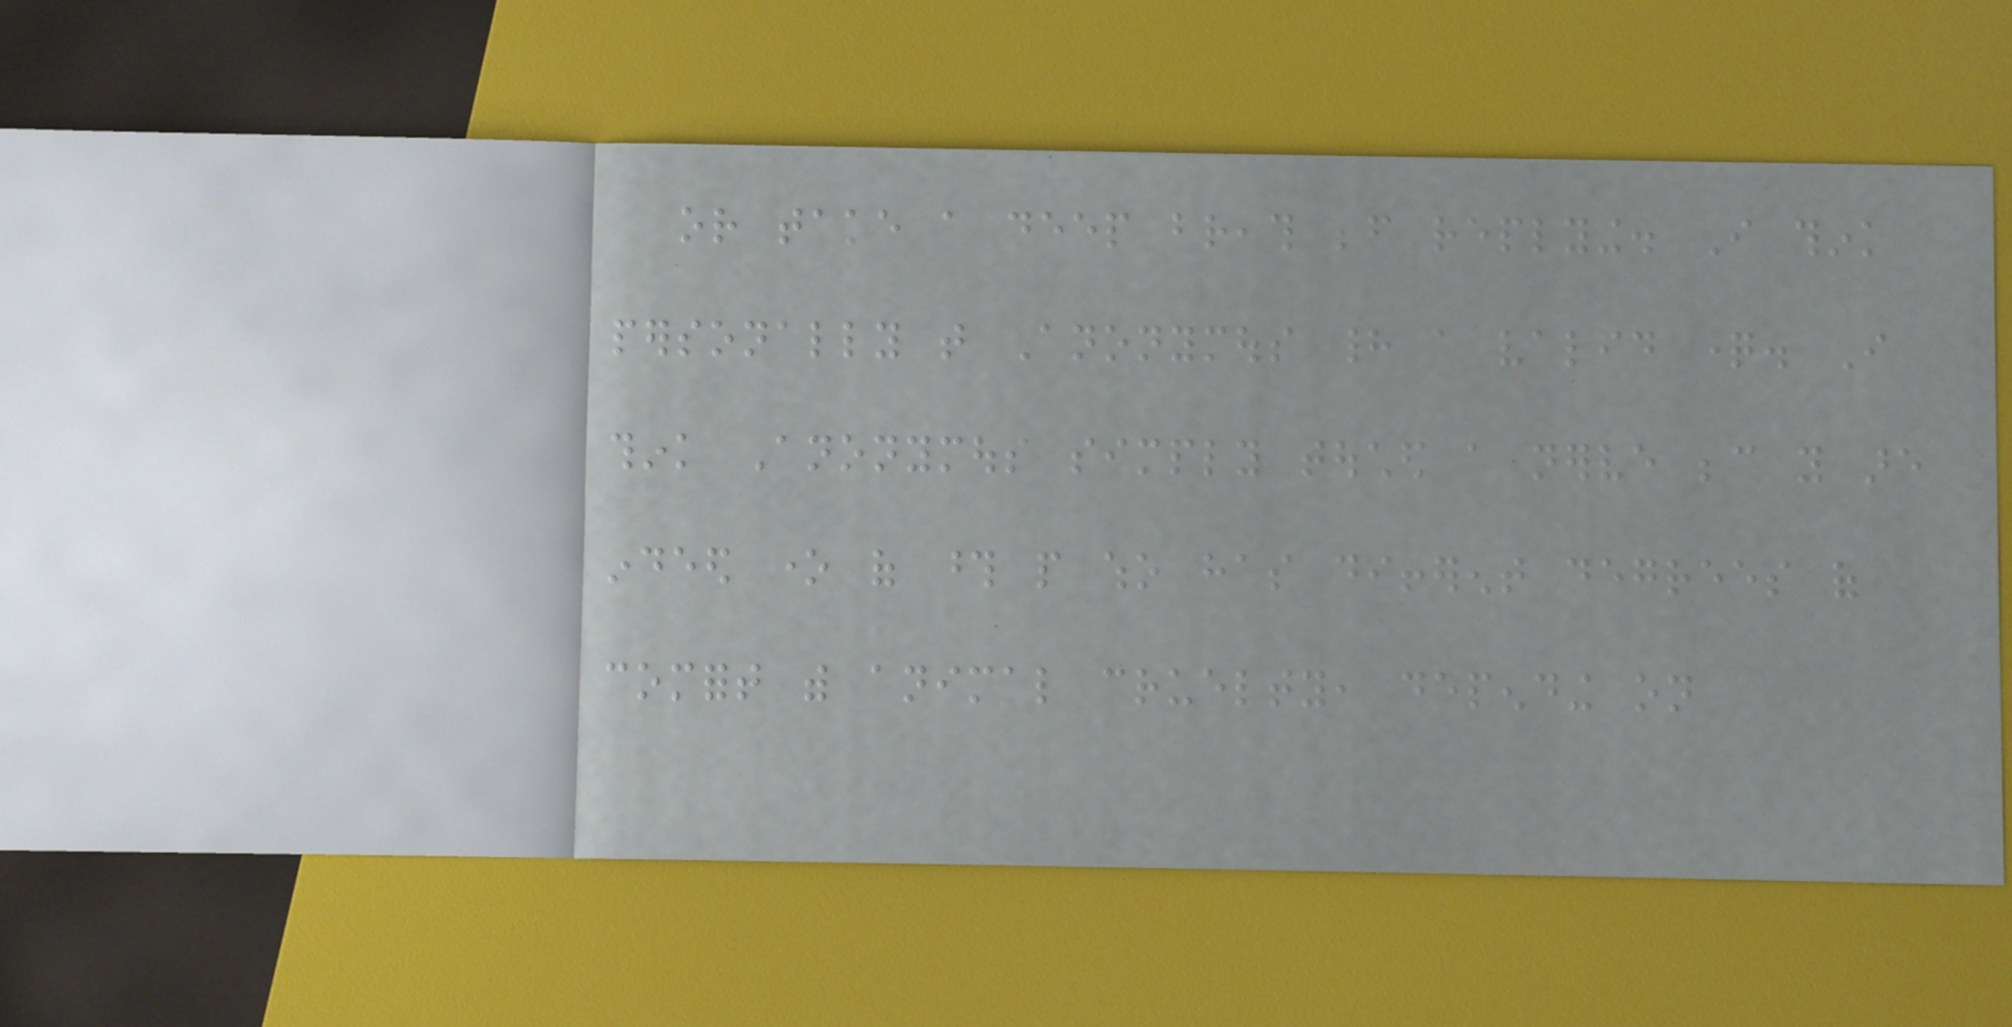or take a deep breath before replying. I think
personally that Anonymous had a valid question. I
think Anonymous simply touched a nerve because you are
indeed one of those people who has different degrees of
comfort with animal cruelty, depending on
